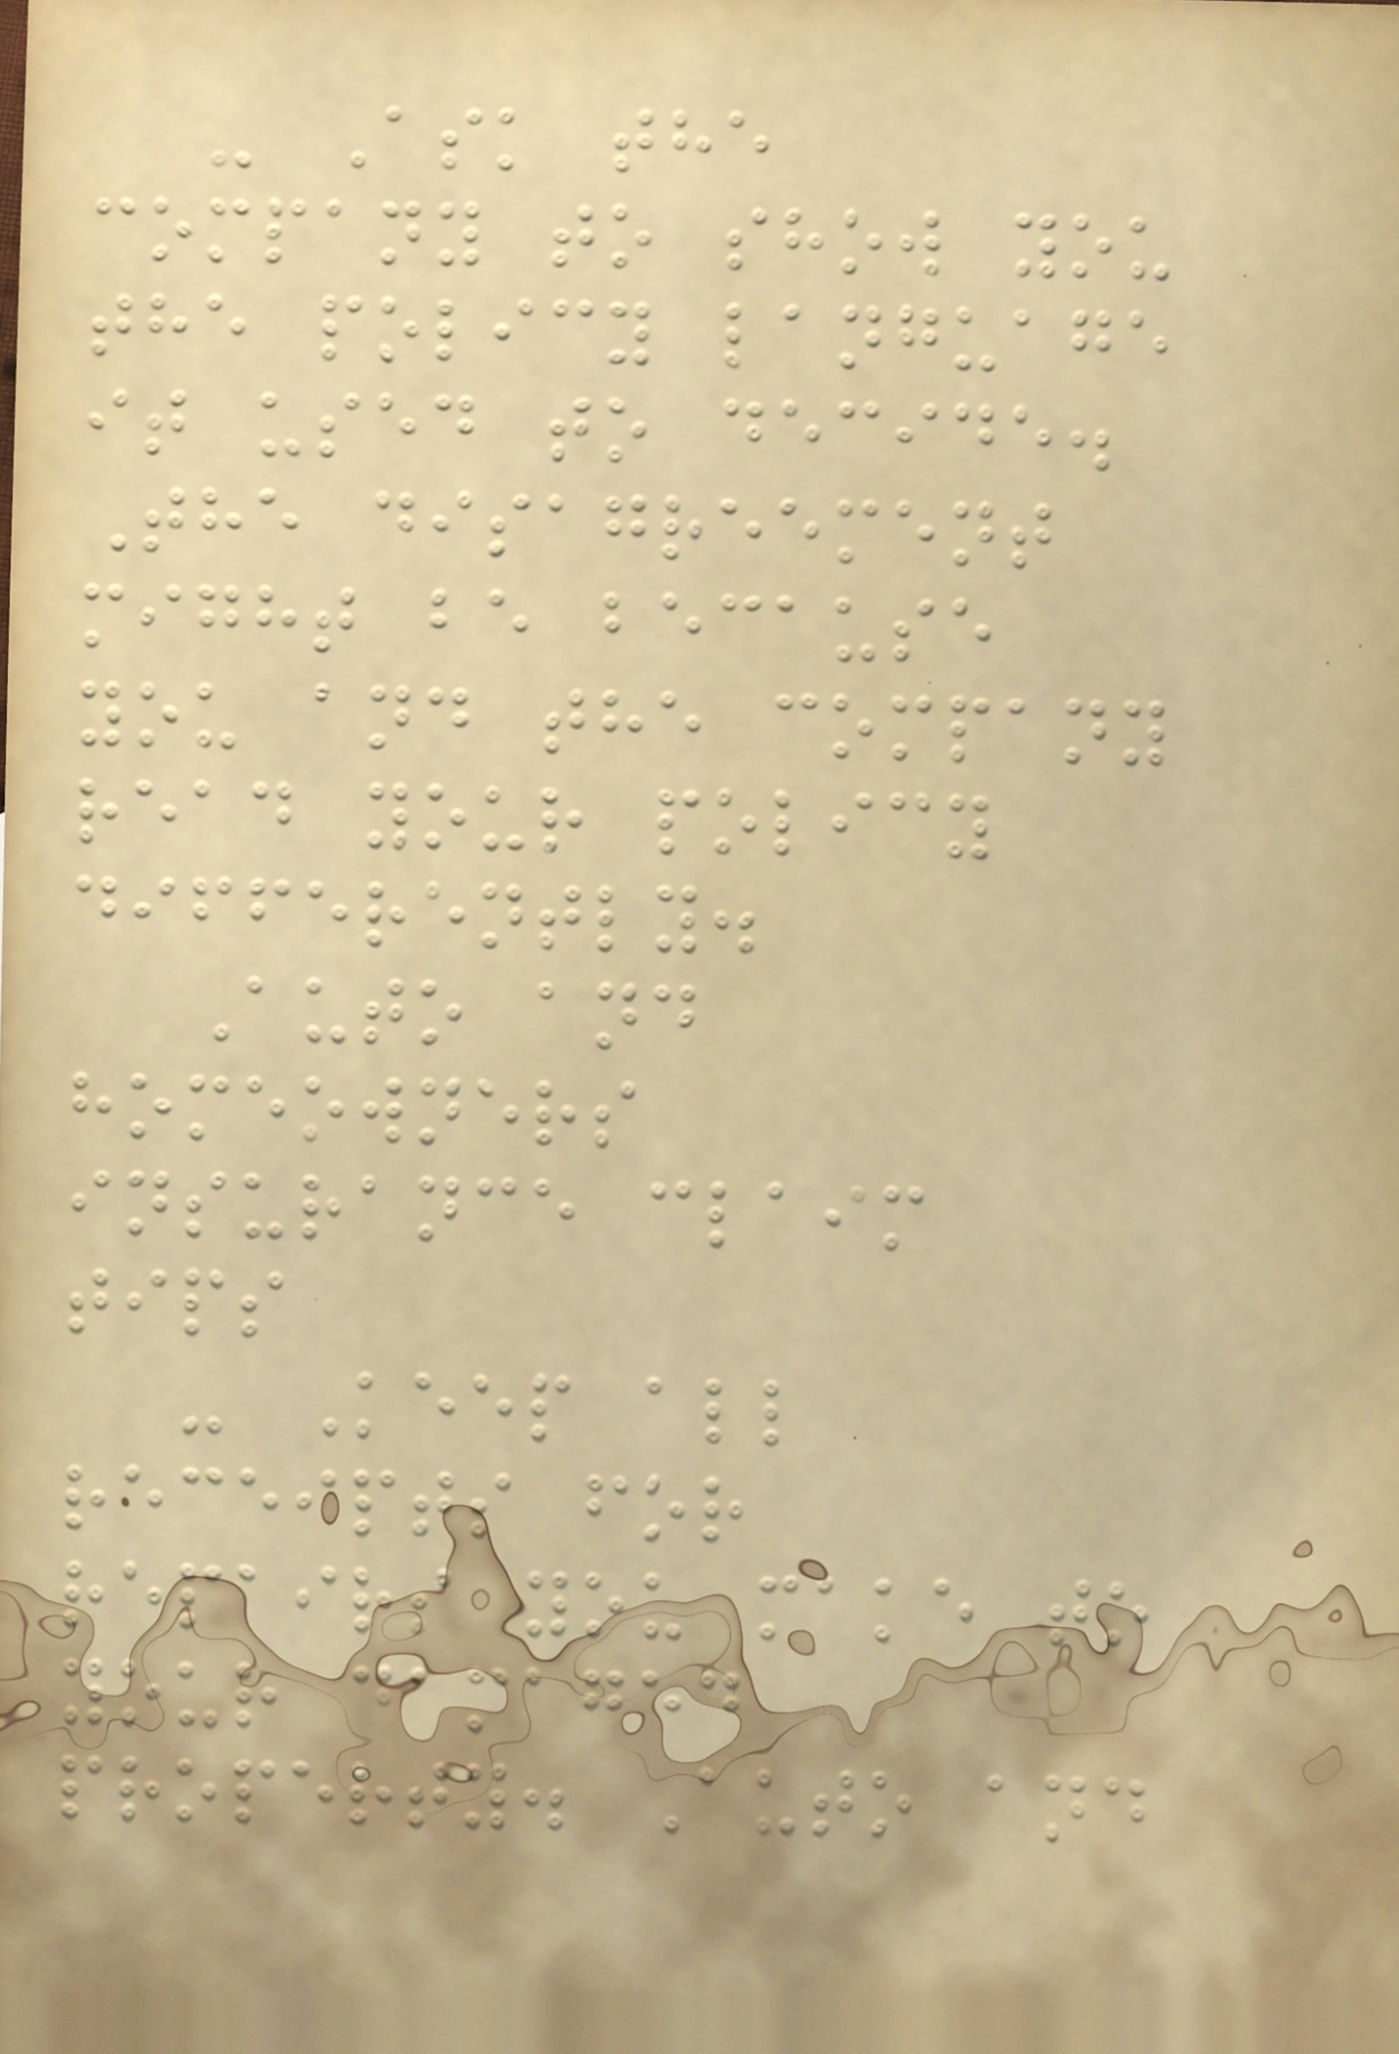- Ask the
company to show you
the policy language
it used to decide.
The disagreement
might be because
you and the company
read your policy
differently.
Auto and
homeowners
insurance claim
tips
- Keep all
receipts for
repairs you make to
your damaged
property. Auto and
